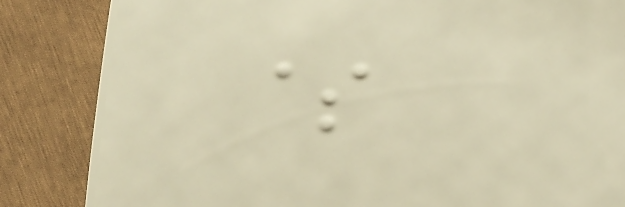$
